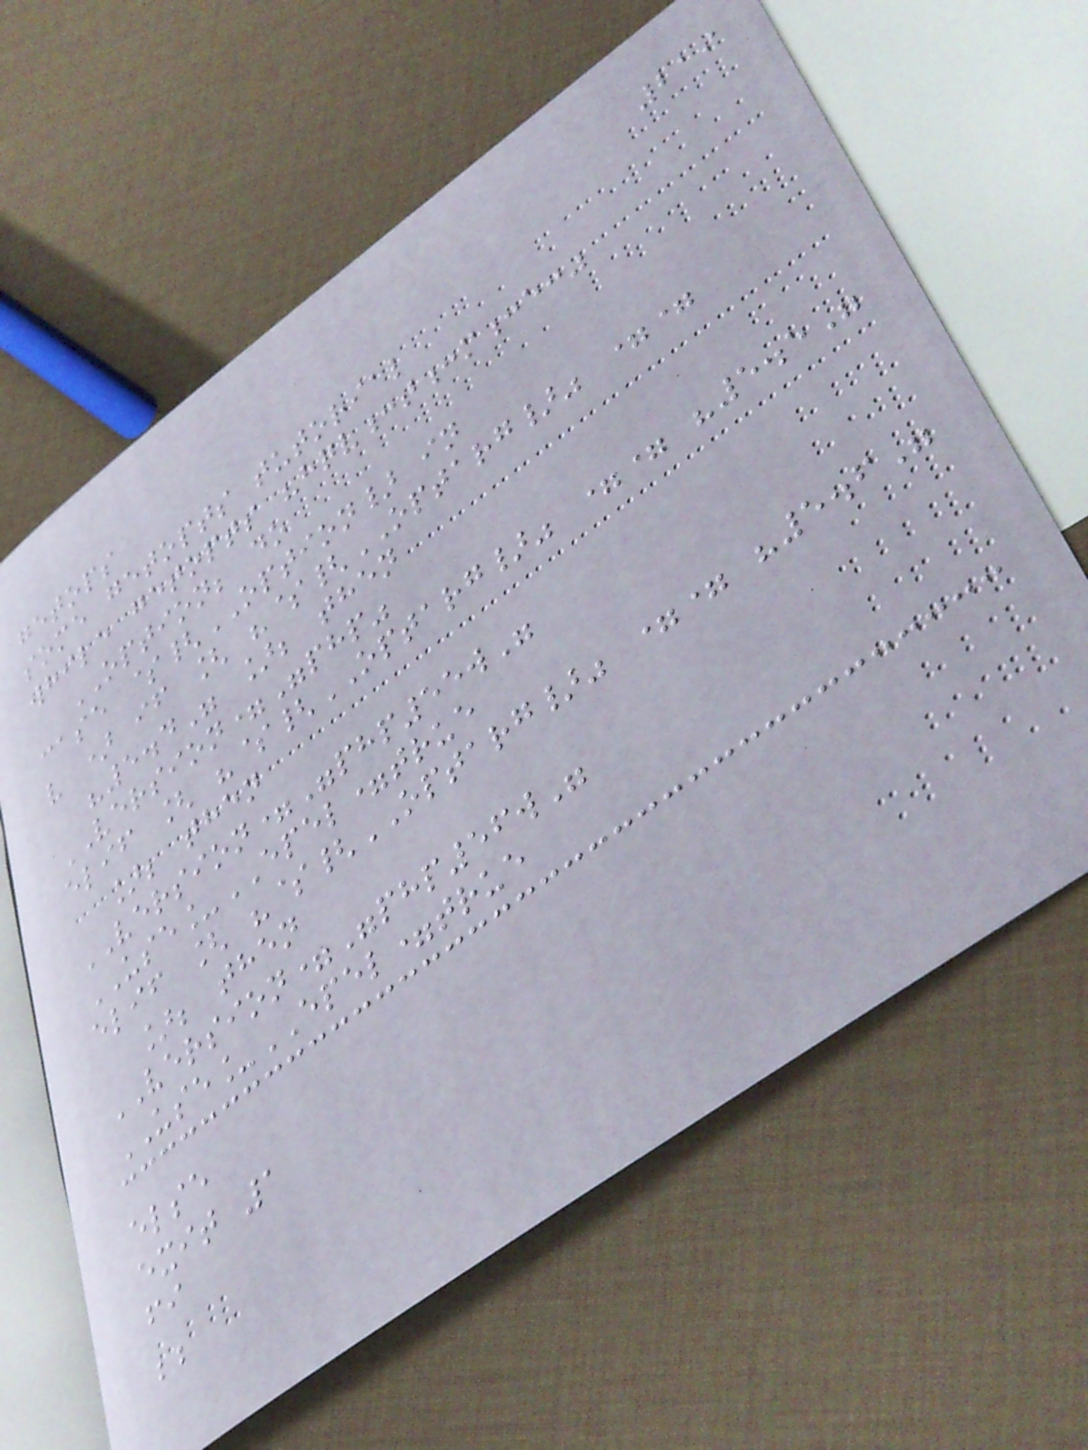219
getops
some getopts tutorial
while getopts "hqv:t:m:e:"
OPTION; do
case ${OPTION} in
v ) if [ "${OPTARG}" ==
"5.4" ]; then
VERSION="php"
elif [ "${OPTARG}" == "5.5"
]; then
VERSION="php55w"
USE_EPEL=true
elif [ "${OPTARG}" == "5.6"
]; then
VERSION="php56w"
USE_EPEL=true
else
exit 1
fi
;;
